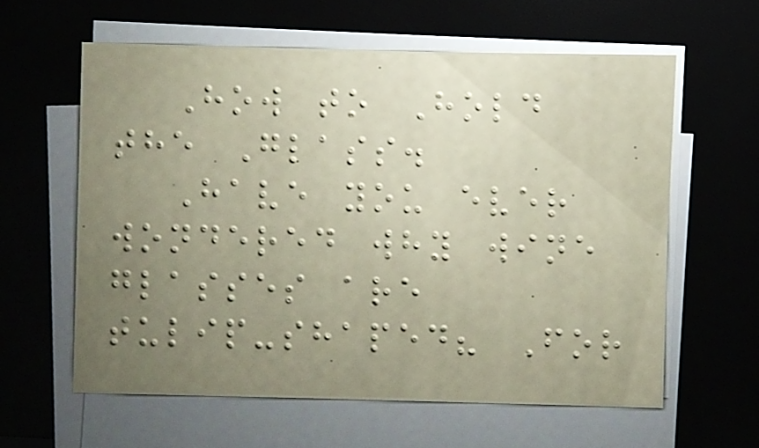How to Hold
the Glass.
Have you ever
wondered why wine
glasses are
tulip-shaped? For
